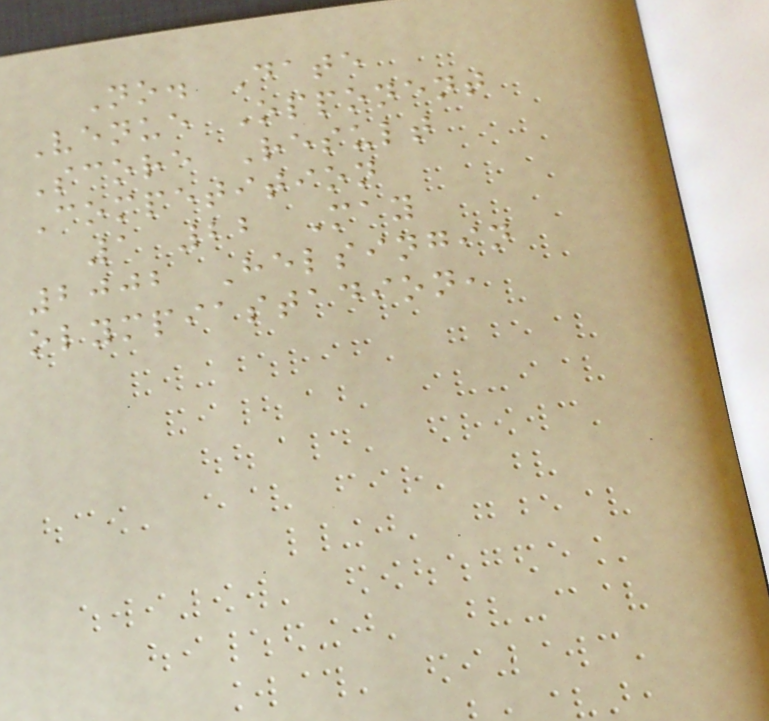No. Date
Venue Opponent
Score Result
Competition
1 22 May
2002 Helsingin
olympiastadion,
